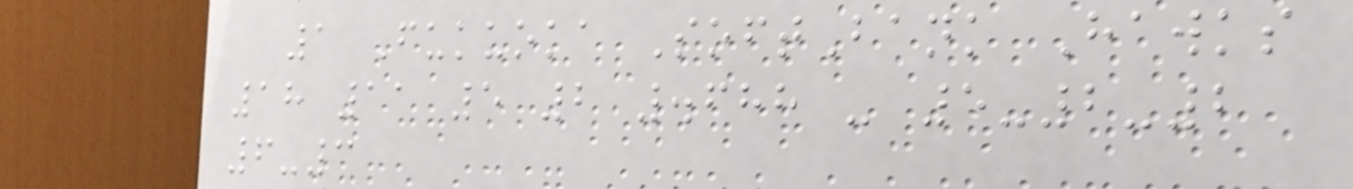1 Fukuoka SoftBank Hawks
18 11 5 2 .688 - 5-2-2
6-3
